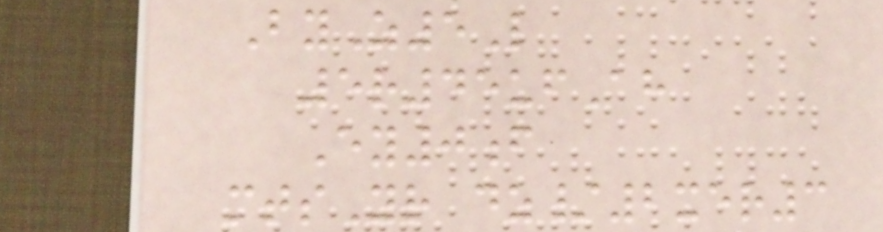ByZ5L
5r45ufAh
Ey0f
mtsYr dz/2xer3
